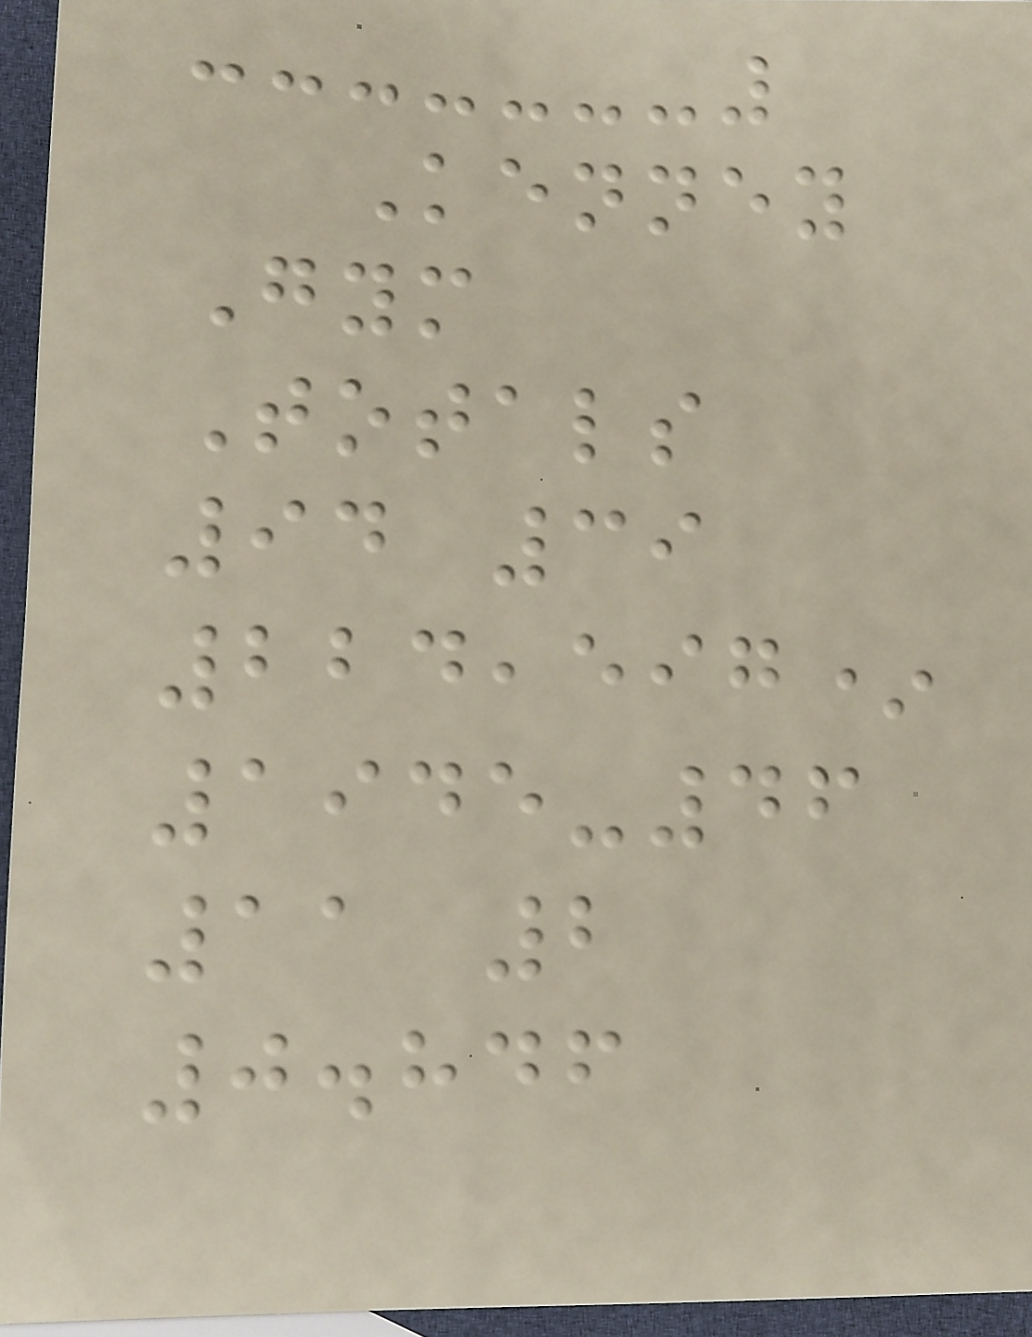Kenney
Gym
Totals
94 39
224,597*
1945-46
11 2
0.846
